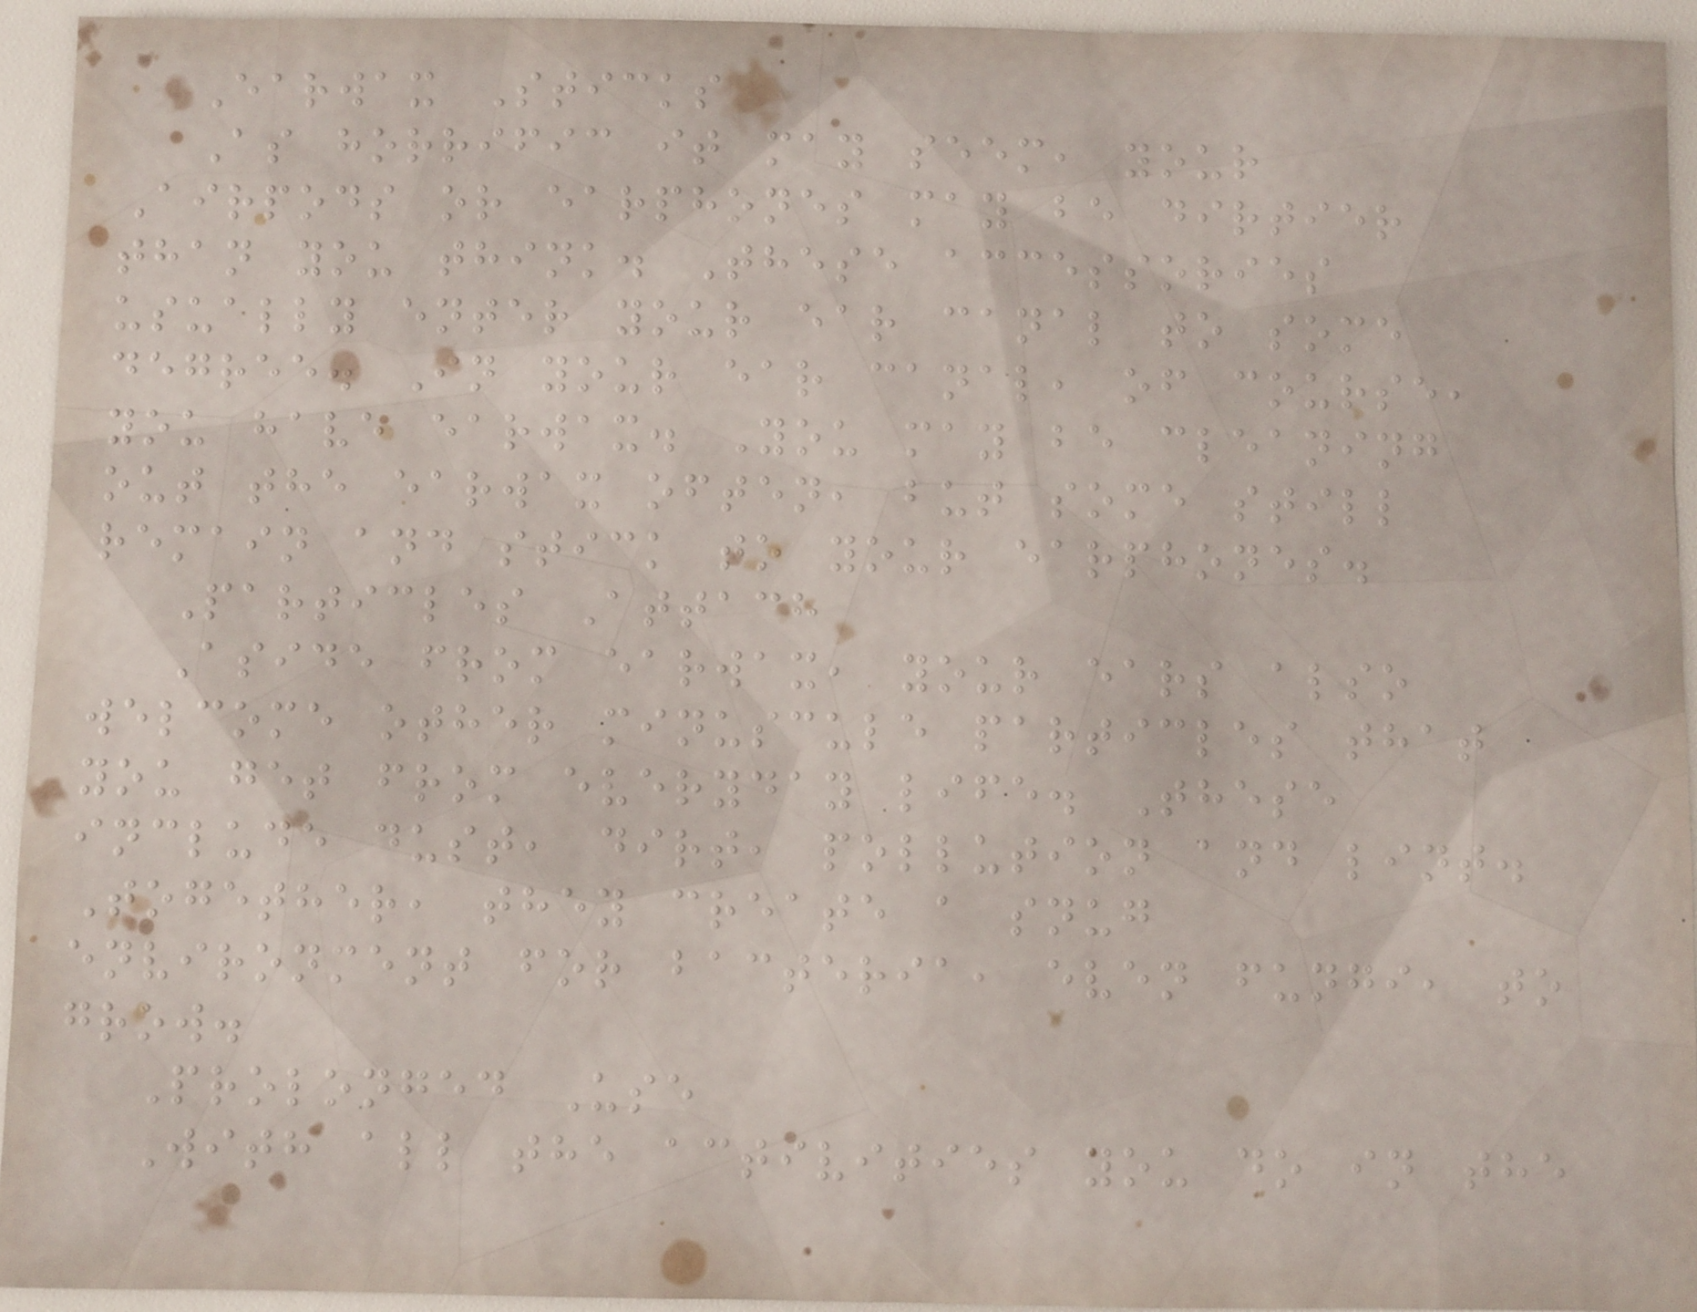Earwax Sticks
As horrific it may seem, your
Airpods or earphones may be dirtier
than you think. These accessories
usually enter your ear canal to some
degree. In your ear canal, of course,
you have earwax. You may be cleaning
out the earwax often, but some still
remain and stick to your earphones.
Particles Attach
Aside from earwax, your ears also
welcome other minuscule particles that
you get from everyday life. These
include dust, dirt, pollution and lint.
Together, they create a snug
environment for bacteria, even fungi, to
grow.
Prolonged Use
With all the activities you do in the
